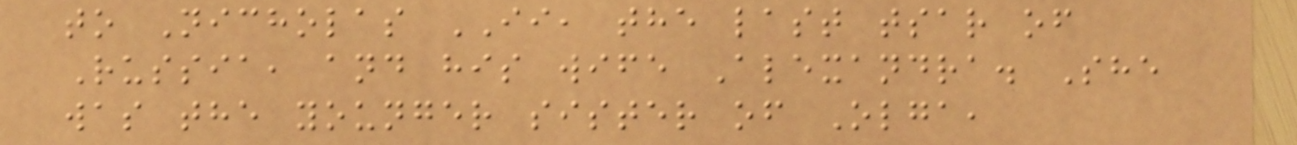to Nicholas II, the last tsar of
Russia, and his wife Alexandra. She
was the younger sister of Olga,
